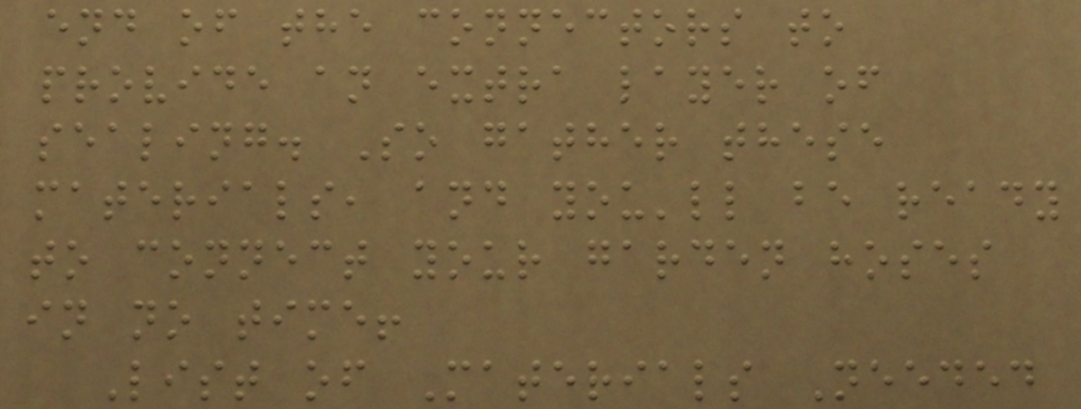end of the connectors to
provide an extra layer of
sealing. So gather these
materials, and you'll be ready
to connect your garden hoses
in no time!
List of Materials Needed
